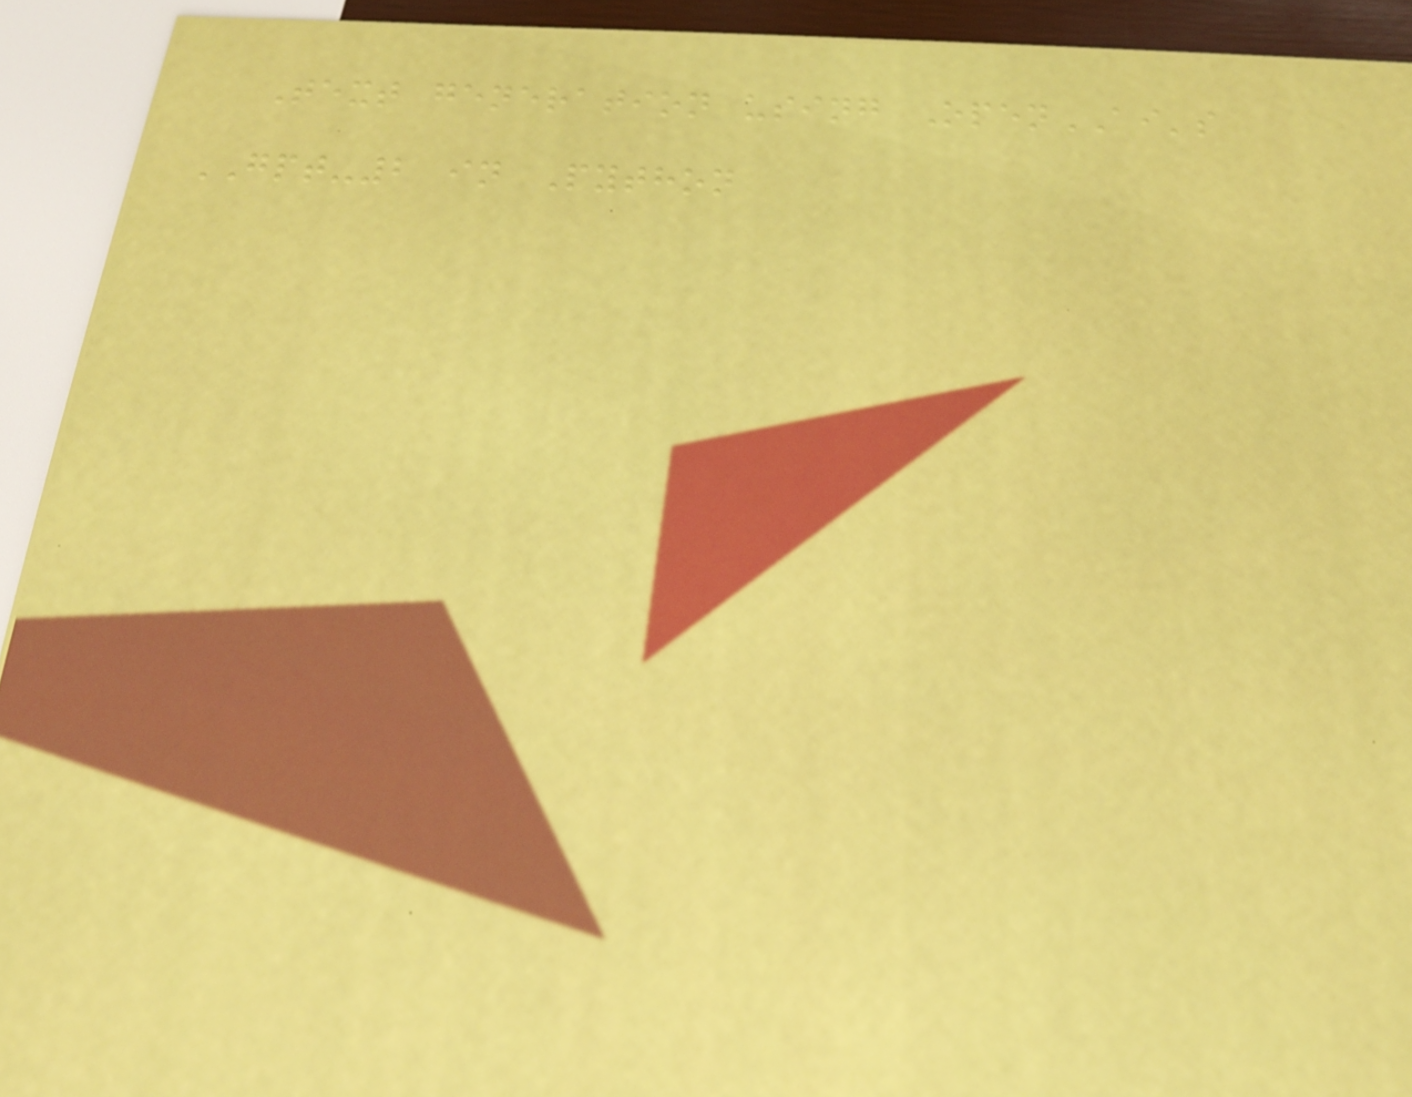Text generation using OpenAI's
GPT-2 in Python
